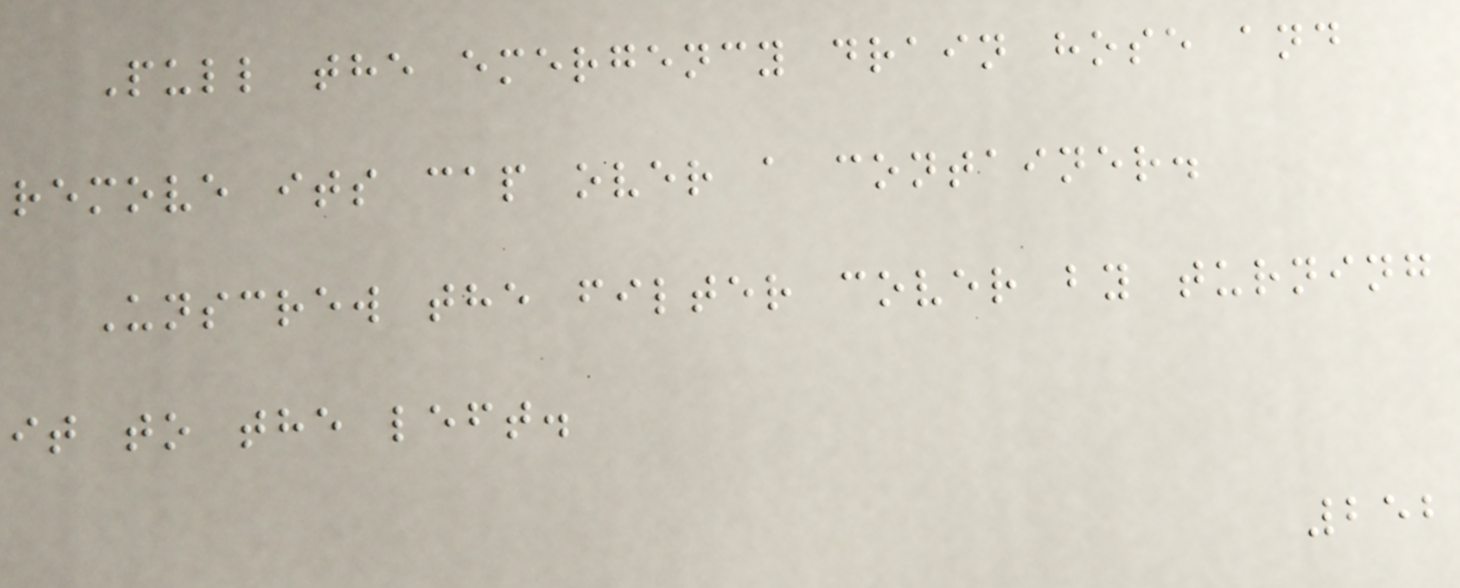Pull the emergency drain hose and
remove its cap over a container.
Unscrew the filter cover by turning
it to the left.
252
